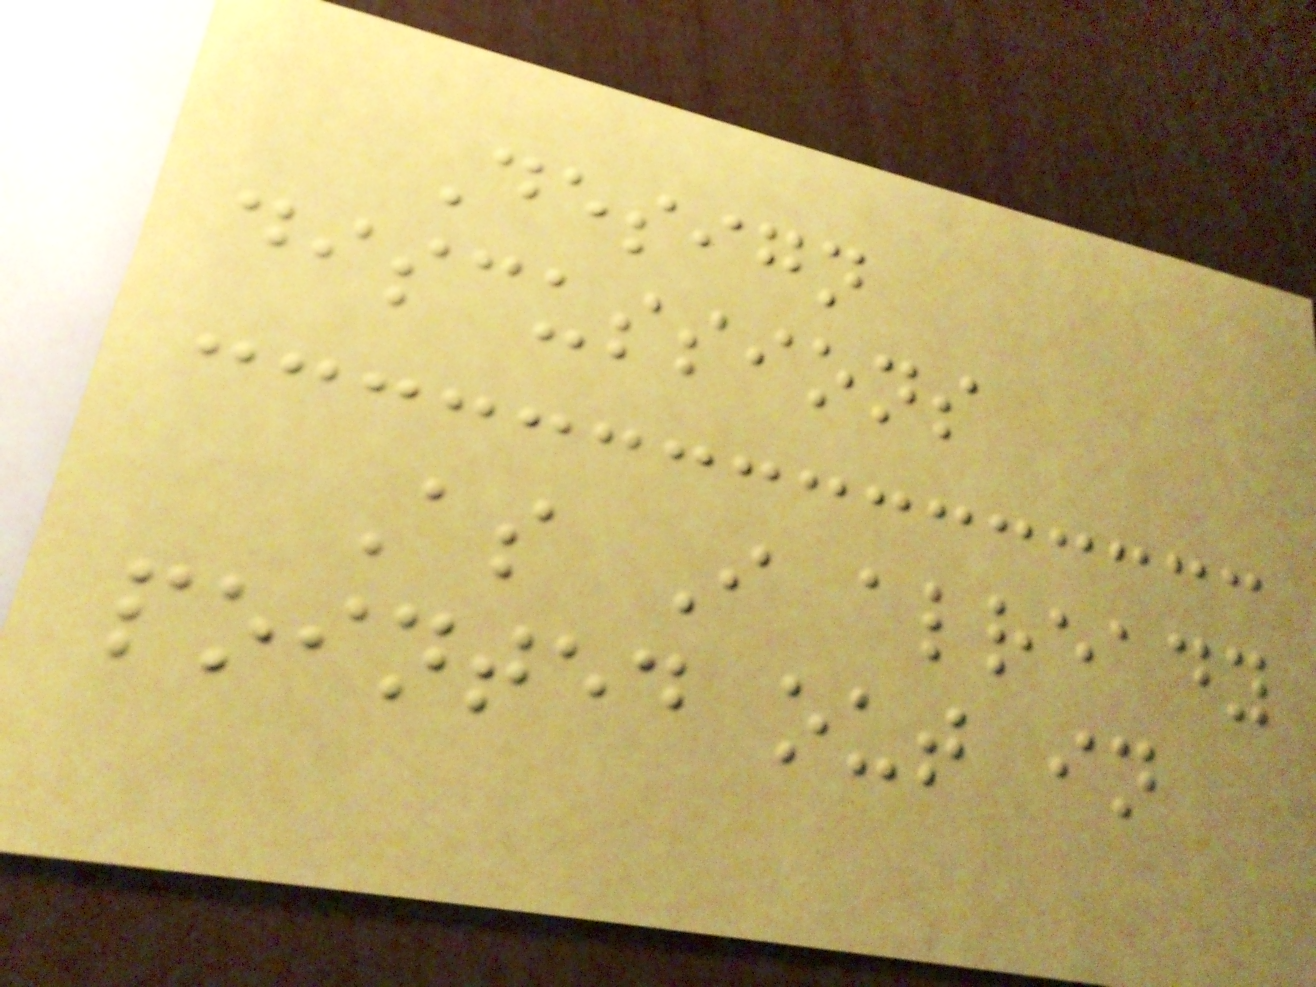Design
discussions
As I already
pointed out in
